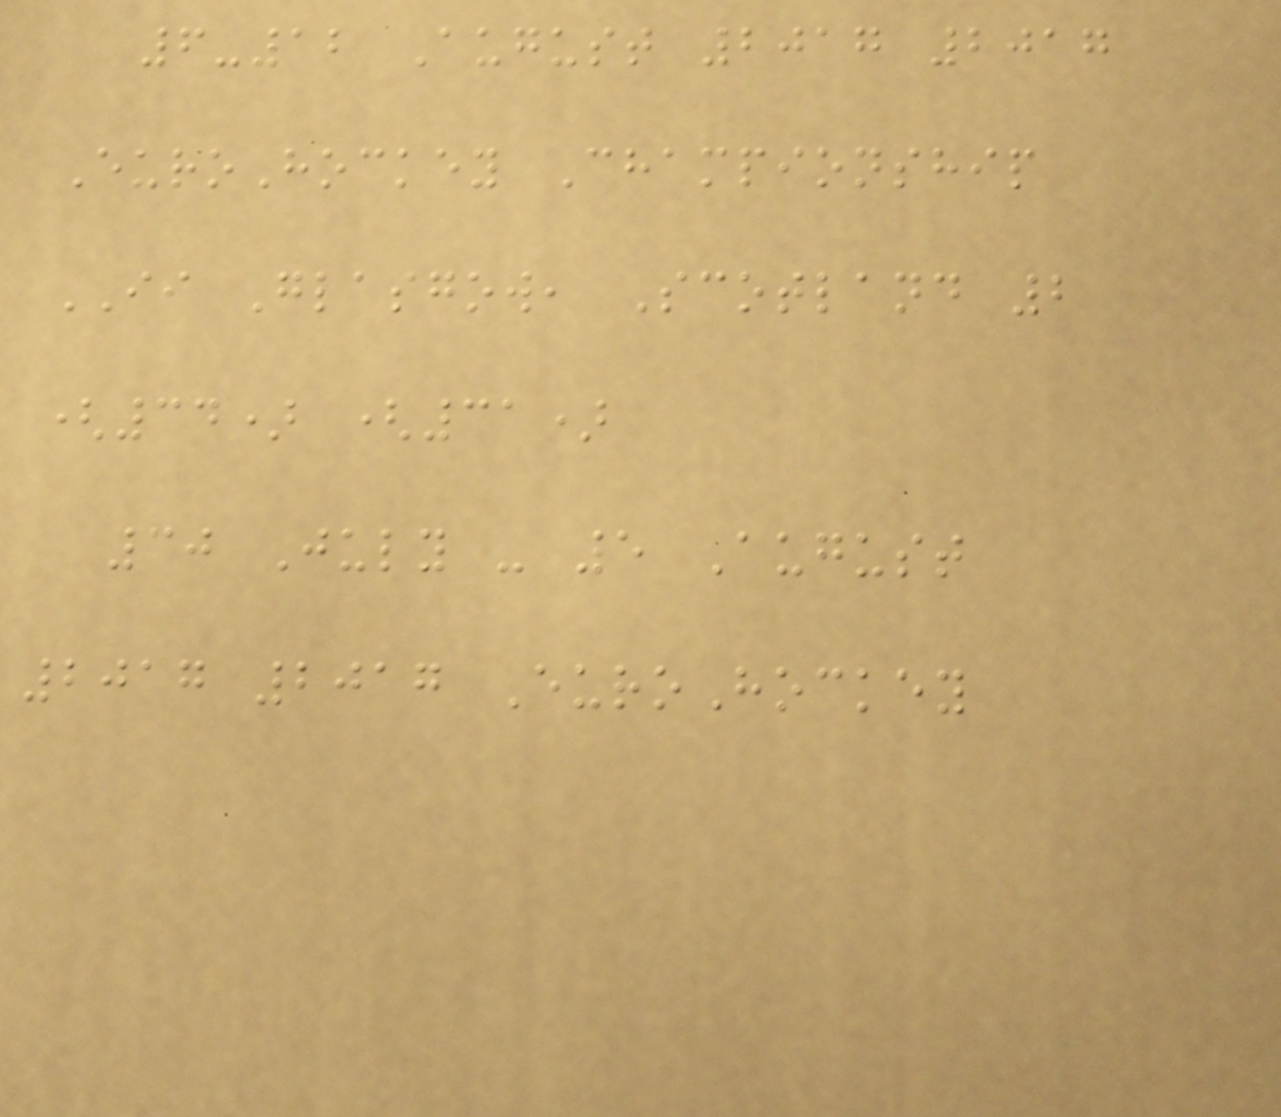6-12 August 2017 2017
EuroHockey Championship
II Glasgow, Scotland 2
(34) (31)
30 July - 5 August
2017 2017 EuroHockey
